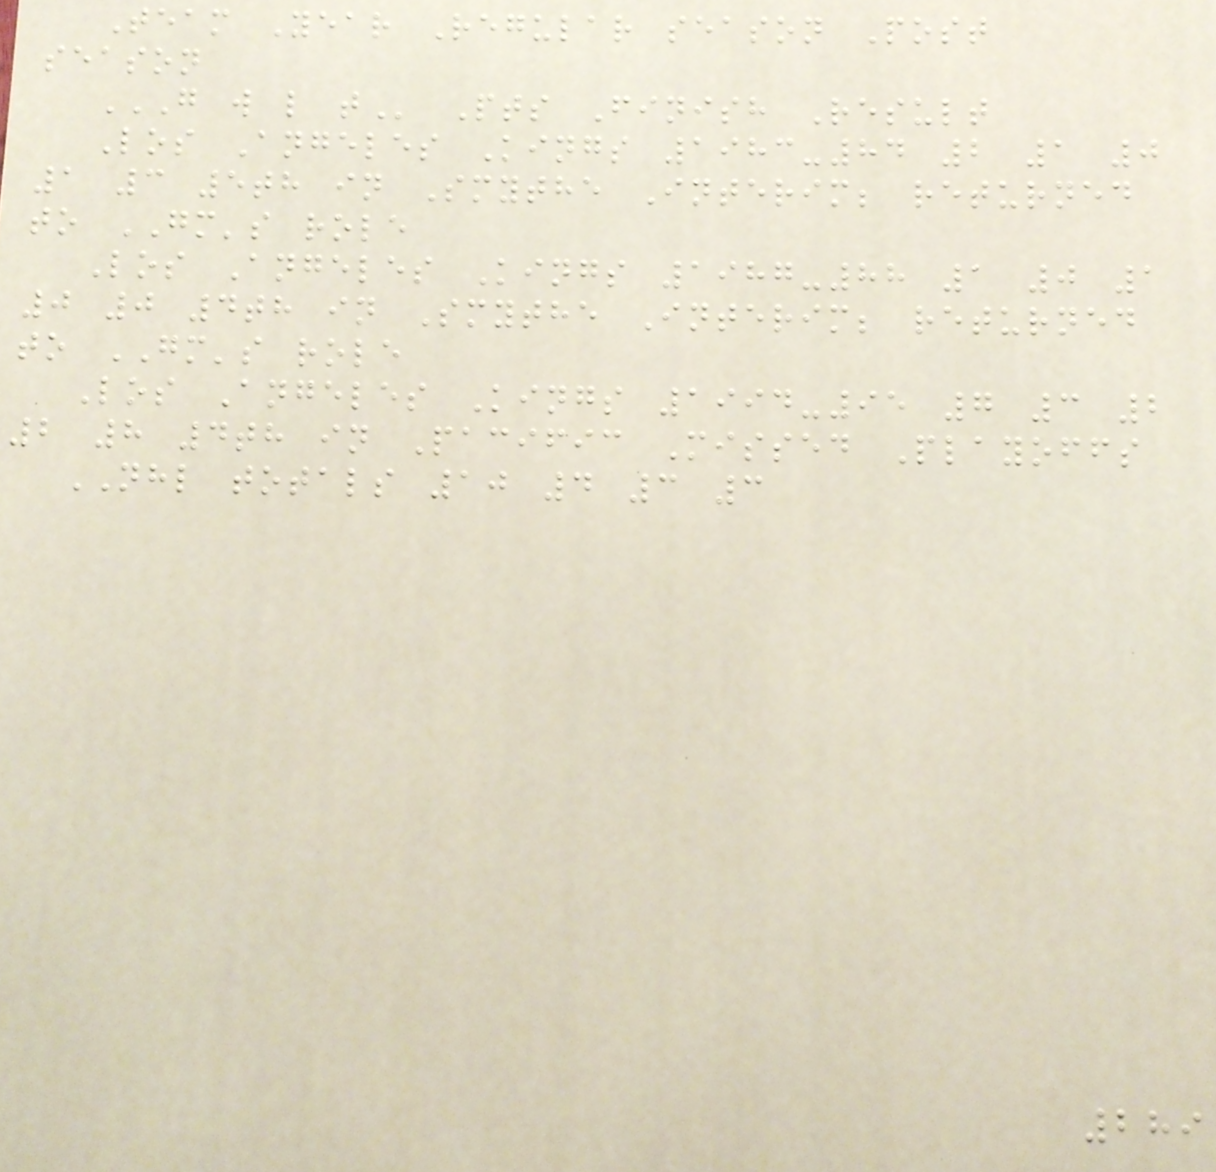Team Year Regular season Post
season
G W L T Pts Finish Result
Los Angeles Kings 1983-84 2 1 0
1 3 5th in Smythe Interim; returned
to GM's role
Los Angeles Kings 1987-88 1 0 1
0 0 4th in Smythe Interim; returned
to GM's role
Los Angeles Kings 1994-95 7 3 2
2 8 4th in Pacific Missed Playoffs
NHL totals 10 4 3 3
289
